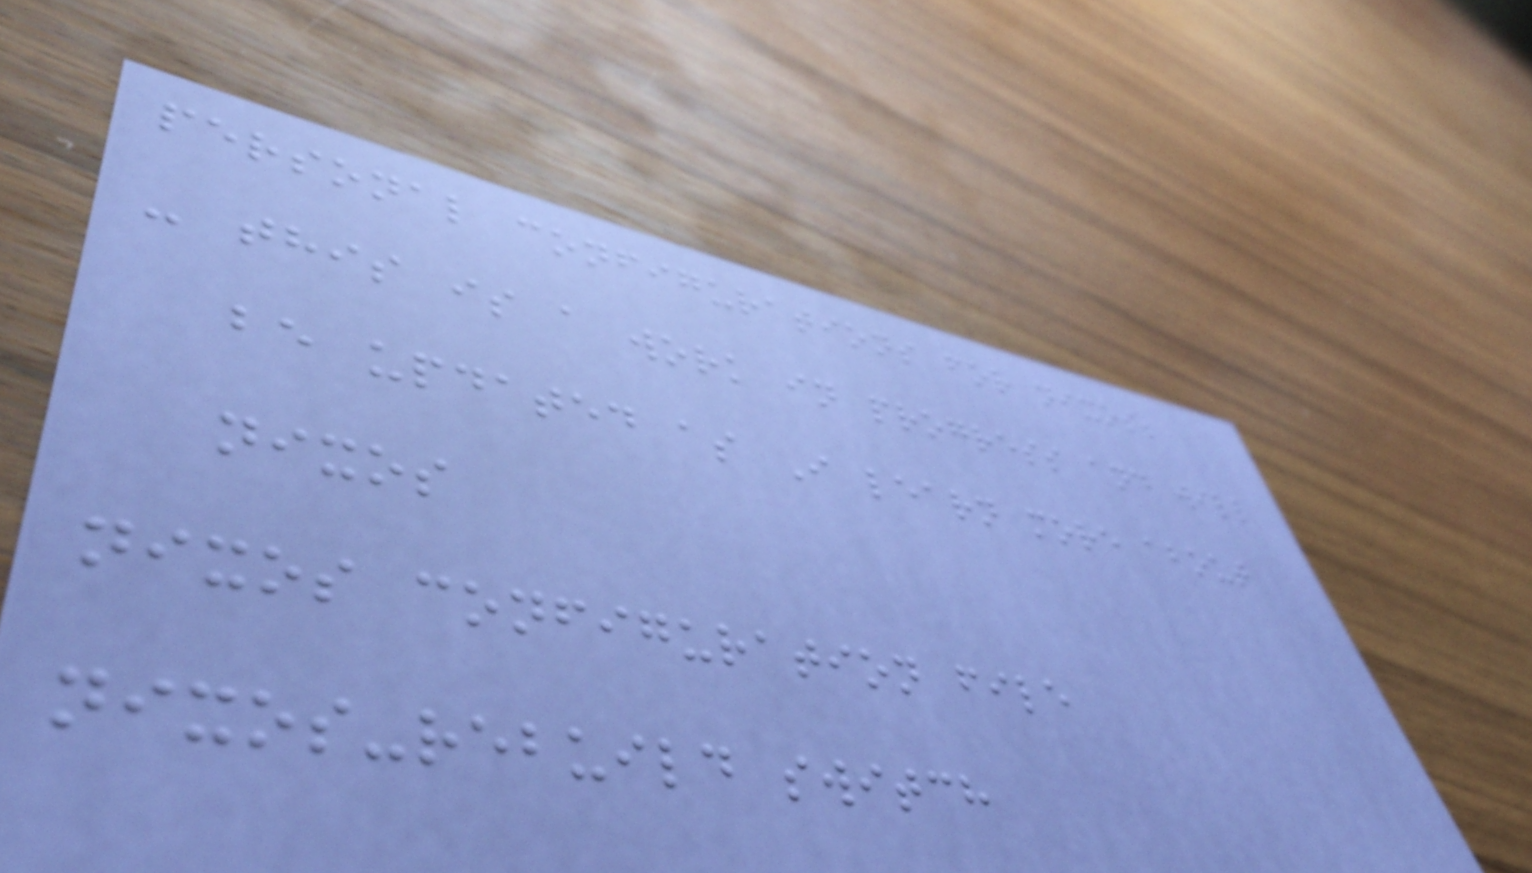personal configurations for nixos;
- this is a work in progress and will
be updated as I learn more about
nixos
nixos configuration file
nixos-rebuild switch
